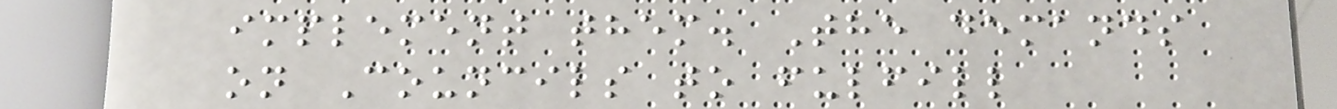implement them. The demands
on Councils to fulfill
